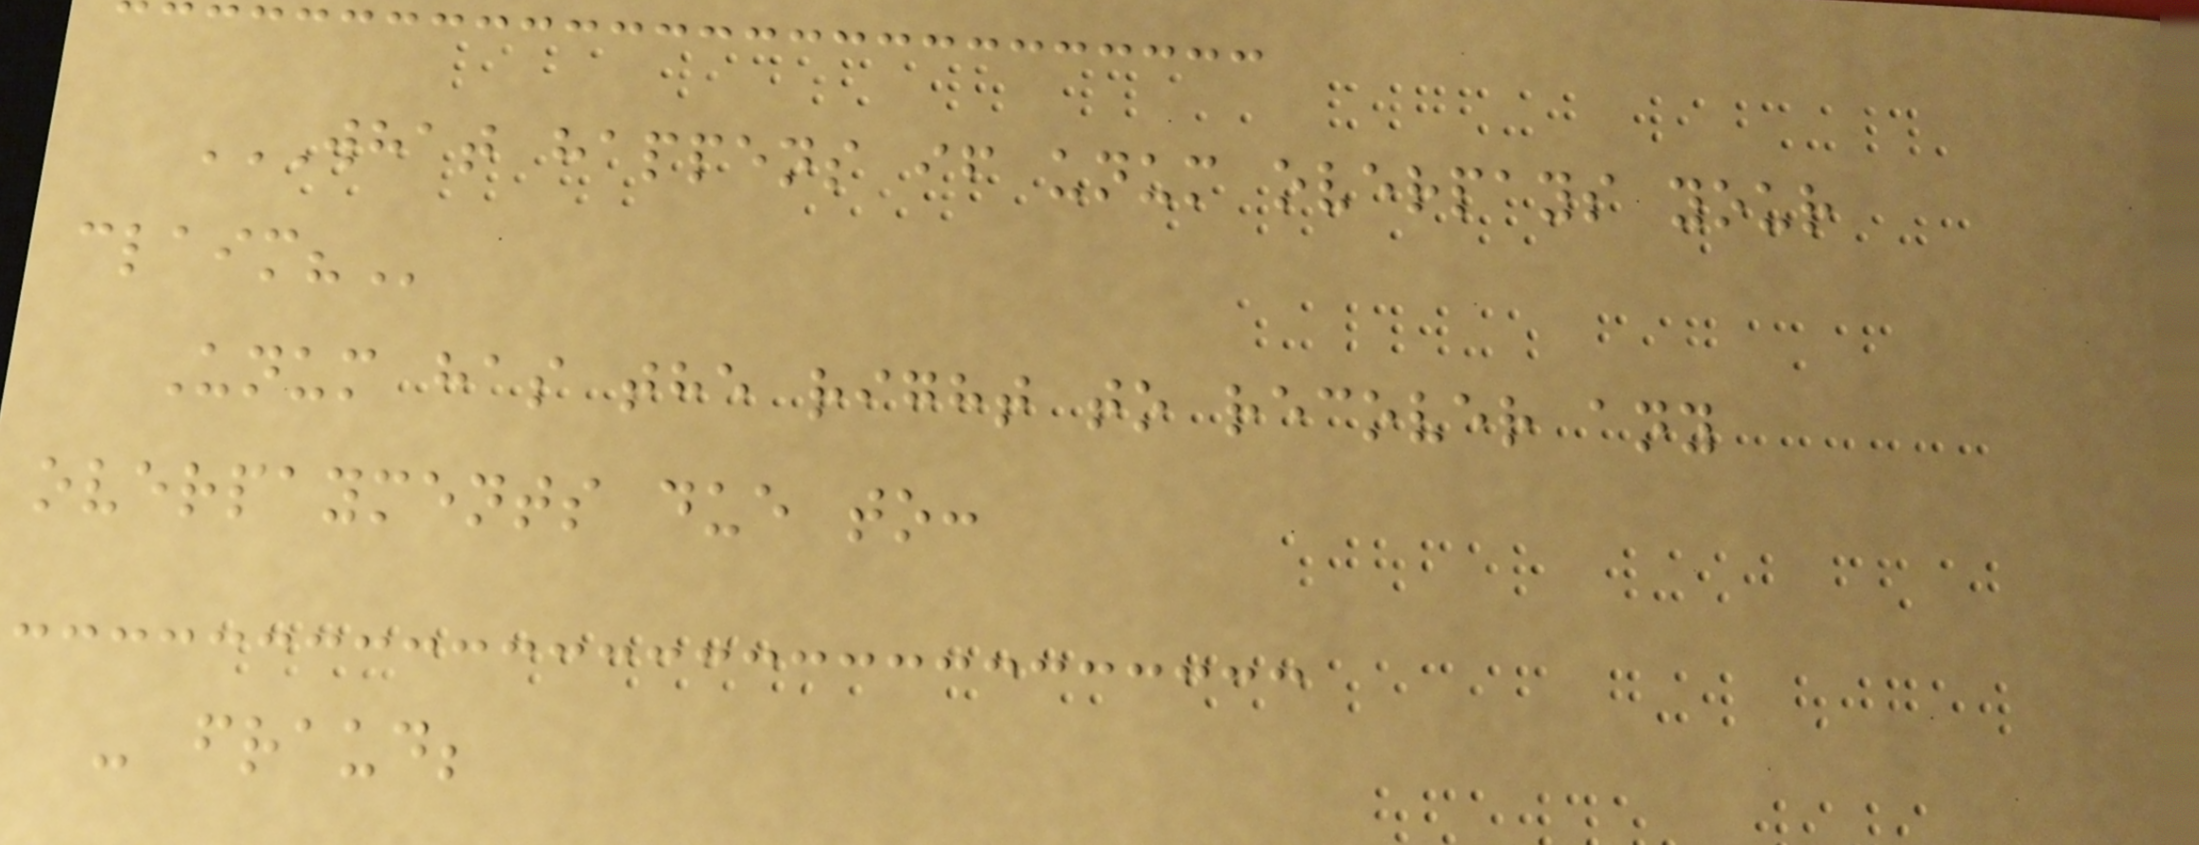WHAT HAPPENS IF UNUM OVERPAYS YOUR
CLAIM?
Unum has the right to recover any
overpayments due to:
- fraud;
